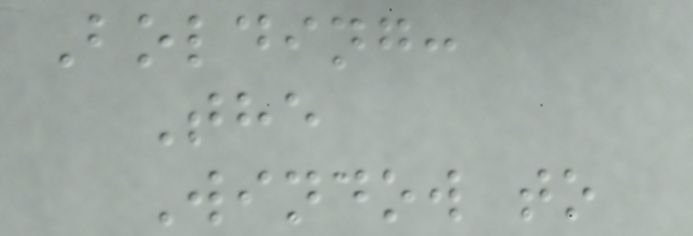Bolding:
The
Window to
